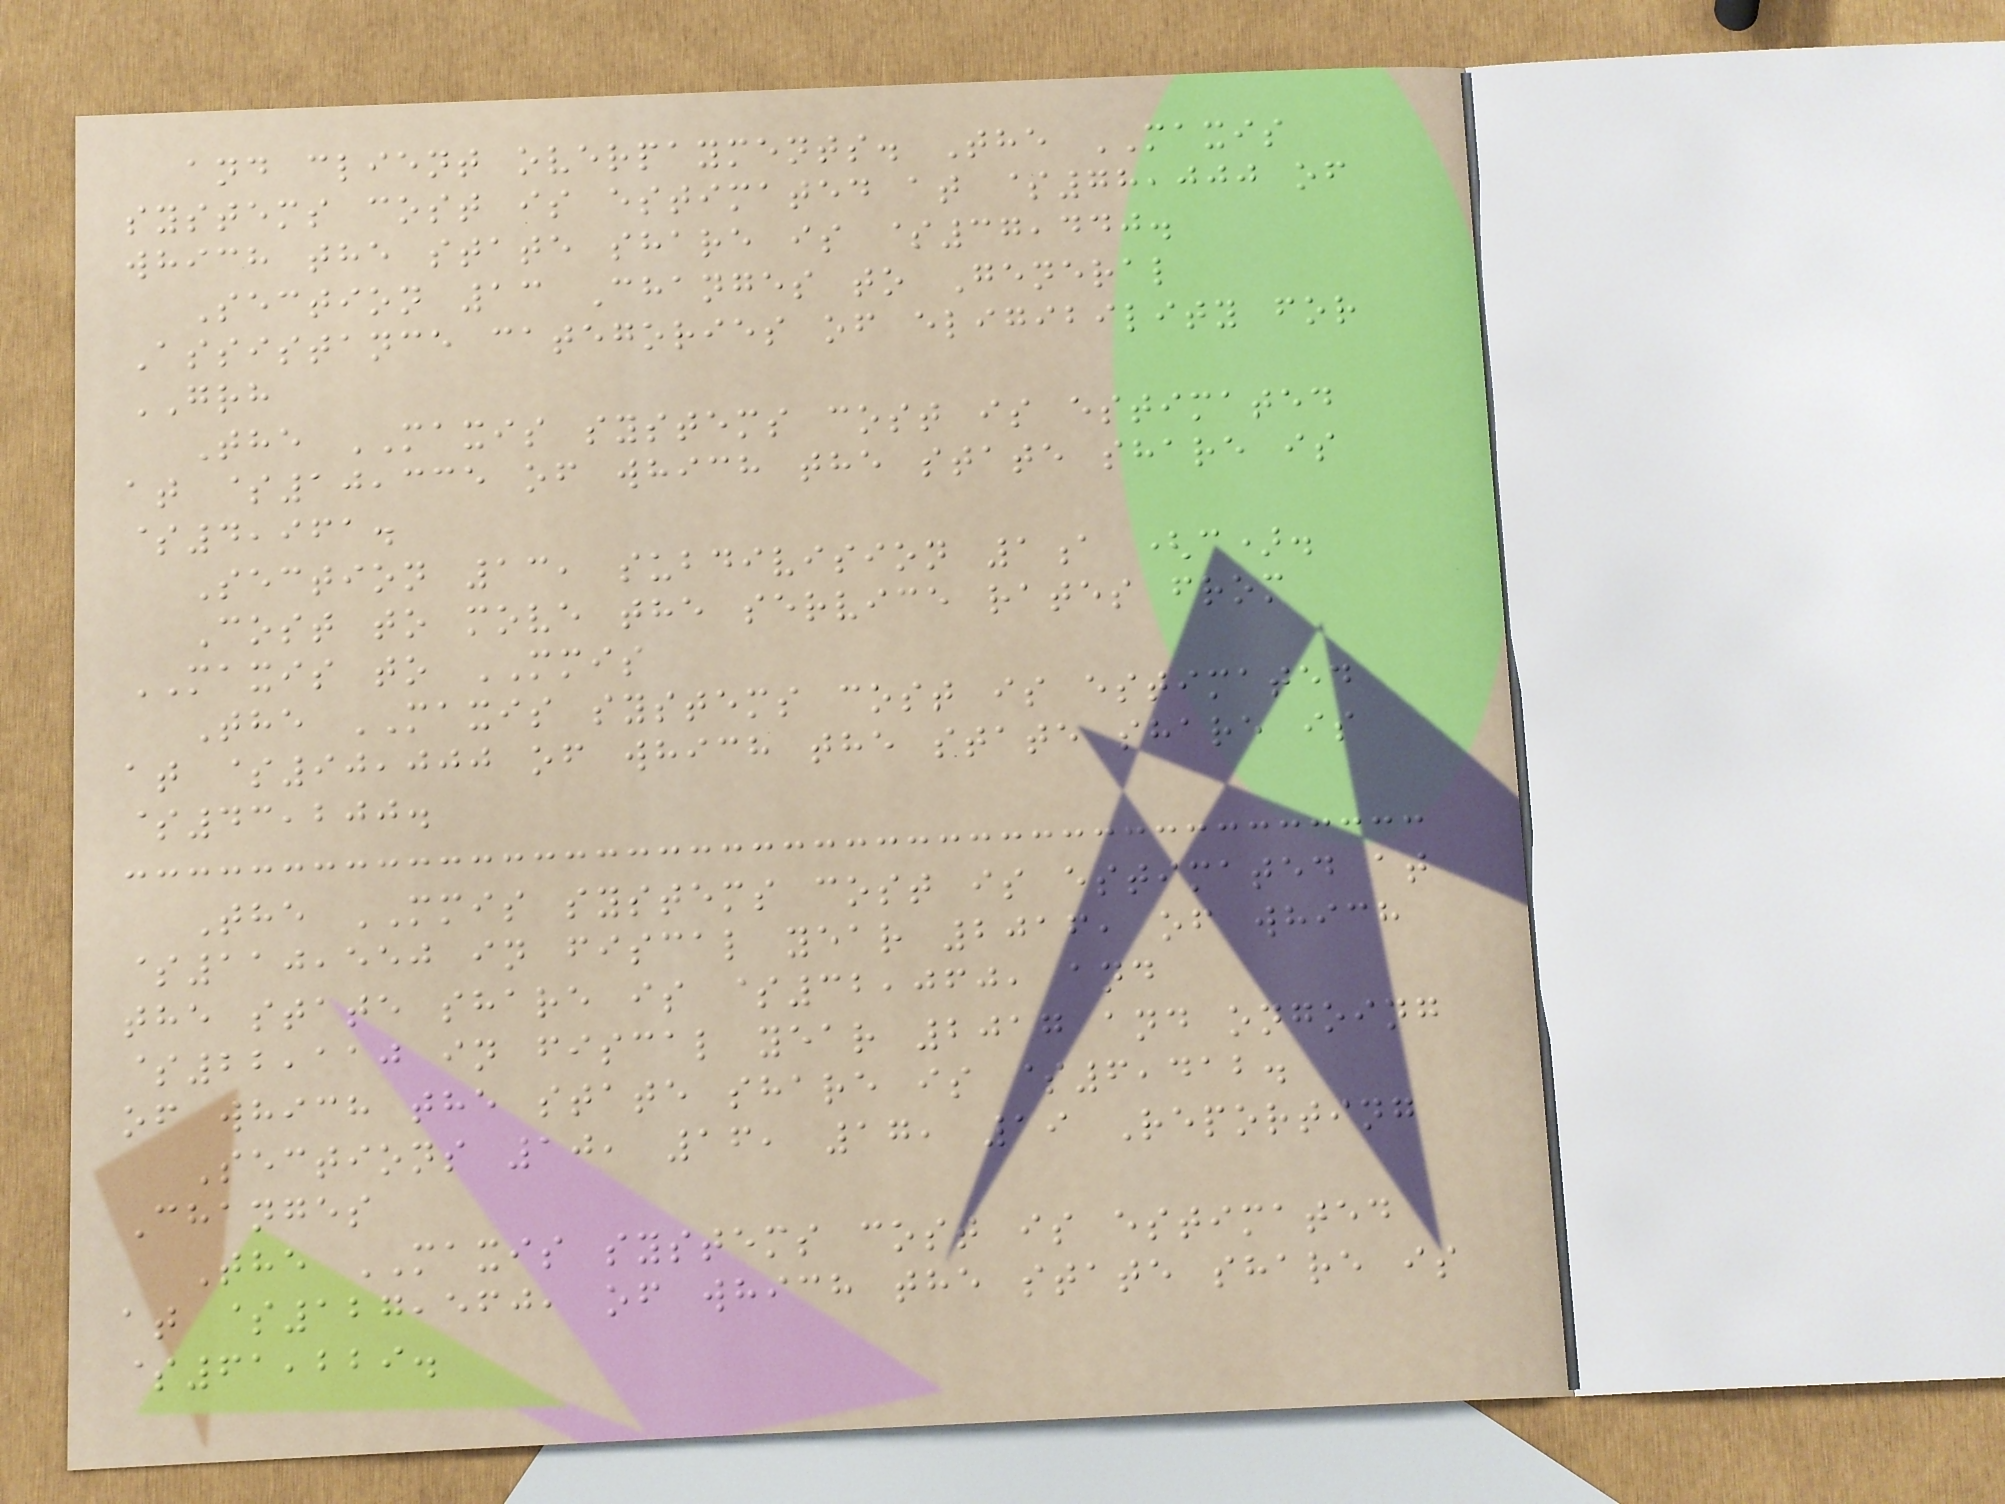and client overpayments. The MAXIS
systems cost is estimated at $78,000 of
which the state share is $37,440.
Section 13 Changes to General
Assistance categories of eligibility for
GRH
The MAXIS systems cost is estimated
at $10,335 of which the state share is
$4,961.
Section 13, subdivision 1a (c).
Cost to move the service rates from
MAXIS to MMIS
The MAXIS systems cost is estimated
at $90,000 of which the state share is
$43,200.
The MMIS systems cost is estimated at
$110,550 in fiscal year 2016, of which
the state share is $32,060, and
$22,110 in fiscal year 2017 and ongoing
of which the state share is $6,412.
Sections 10, 16, 17, 19 Reporting
Changes
The MAXIS systems cost is estimated
at $127,560, of which the state share is
$61,229.
